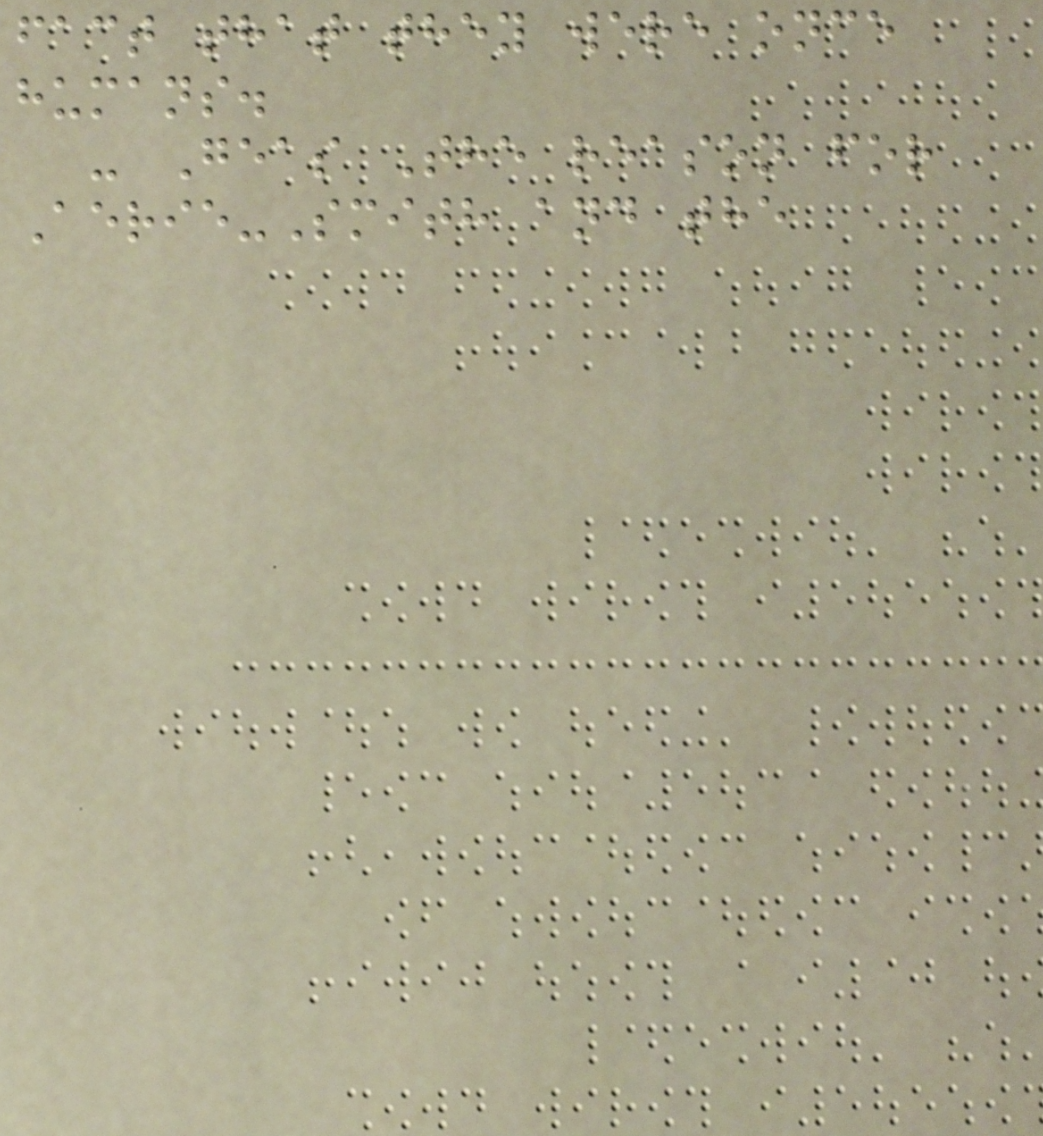fact that they were once
humans.
- Geas The reason for
Aerie-Smith and the
